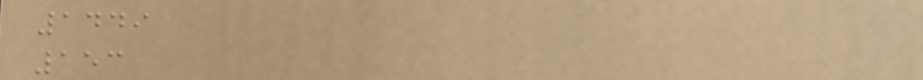1449
153
